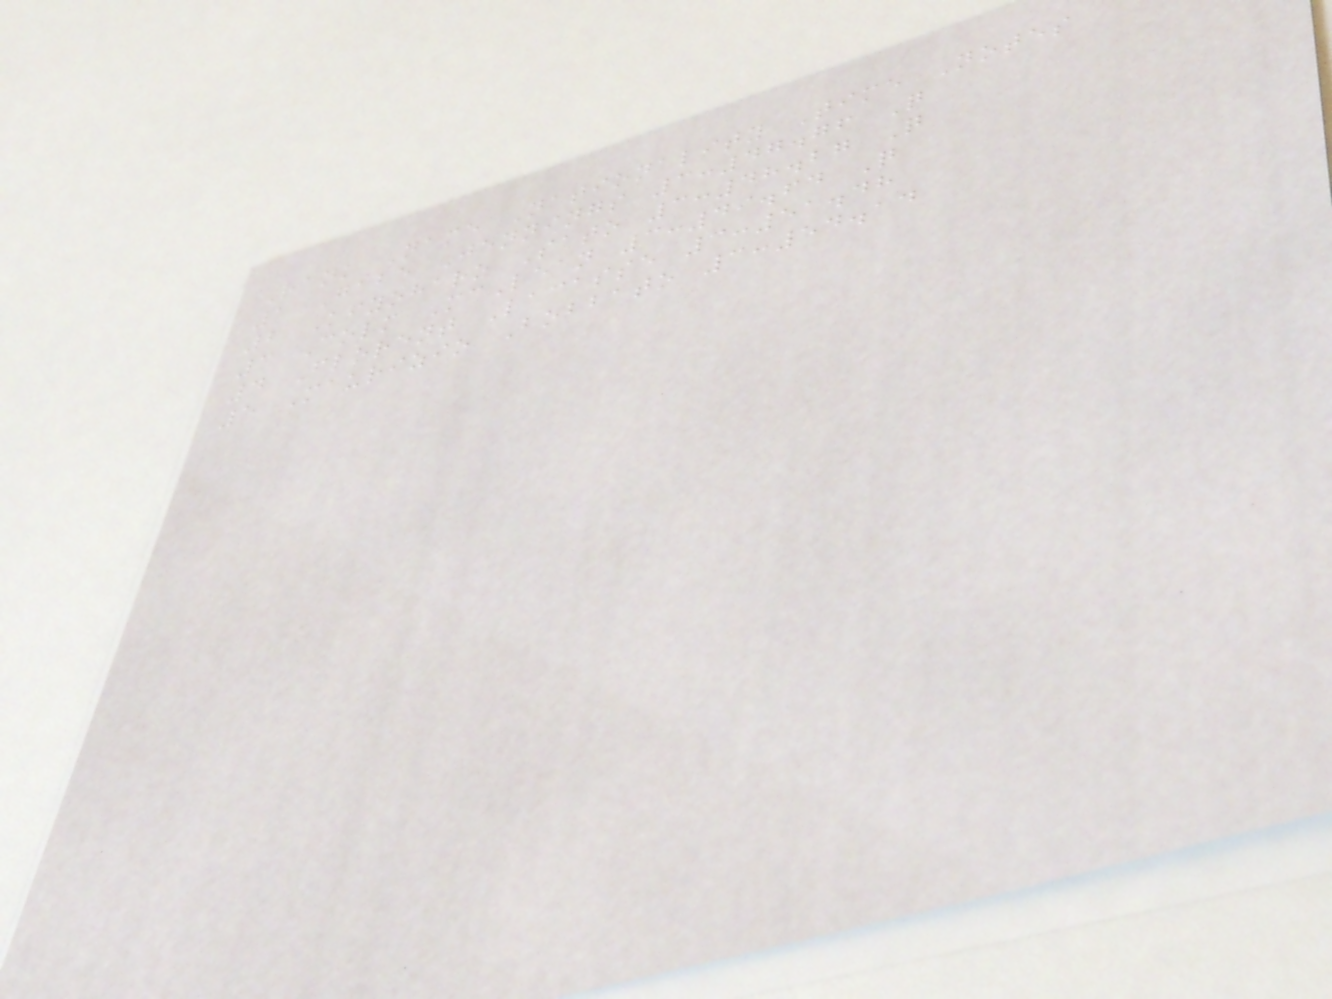Rank Name Nationality Time Notes
1 Gabe Jennings 3:47.76 Q
2 Kiyoharo Sato 3:48.27 Q
3 Colm McLean 3:49.64 Q
4 Florent Lacasse 3:51.48
5 Maurizio Bobbato 3:54.14
